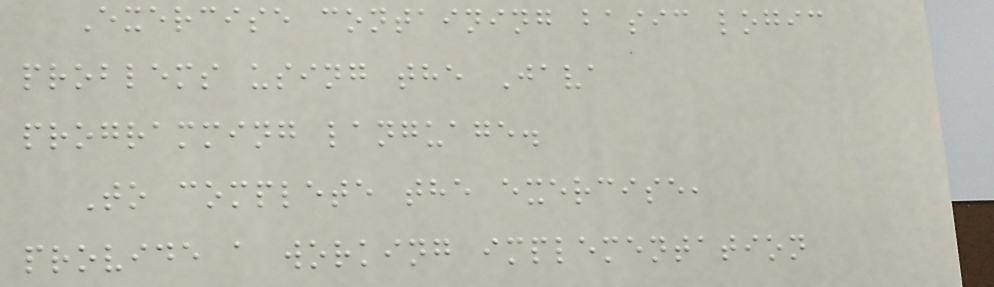Exercise containing basic logic
problems using the Java
programming language.
To complete the exercise,
provide a working implementation
